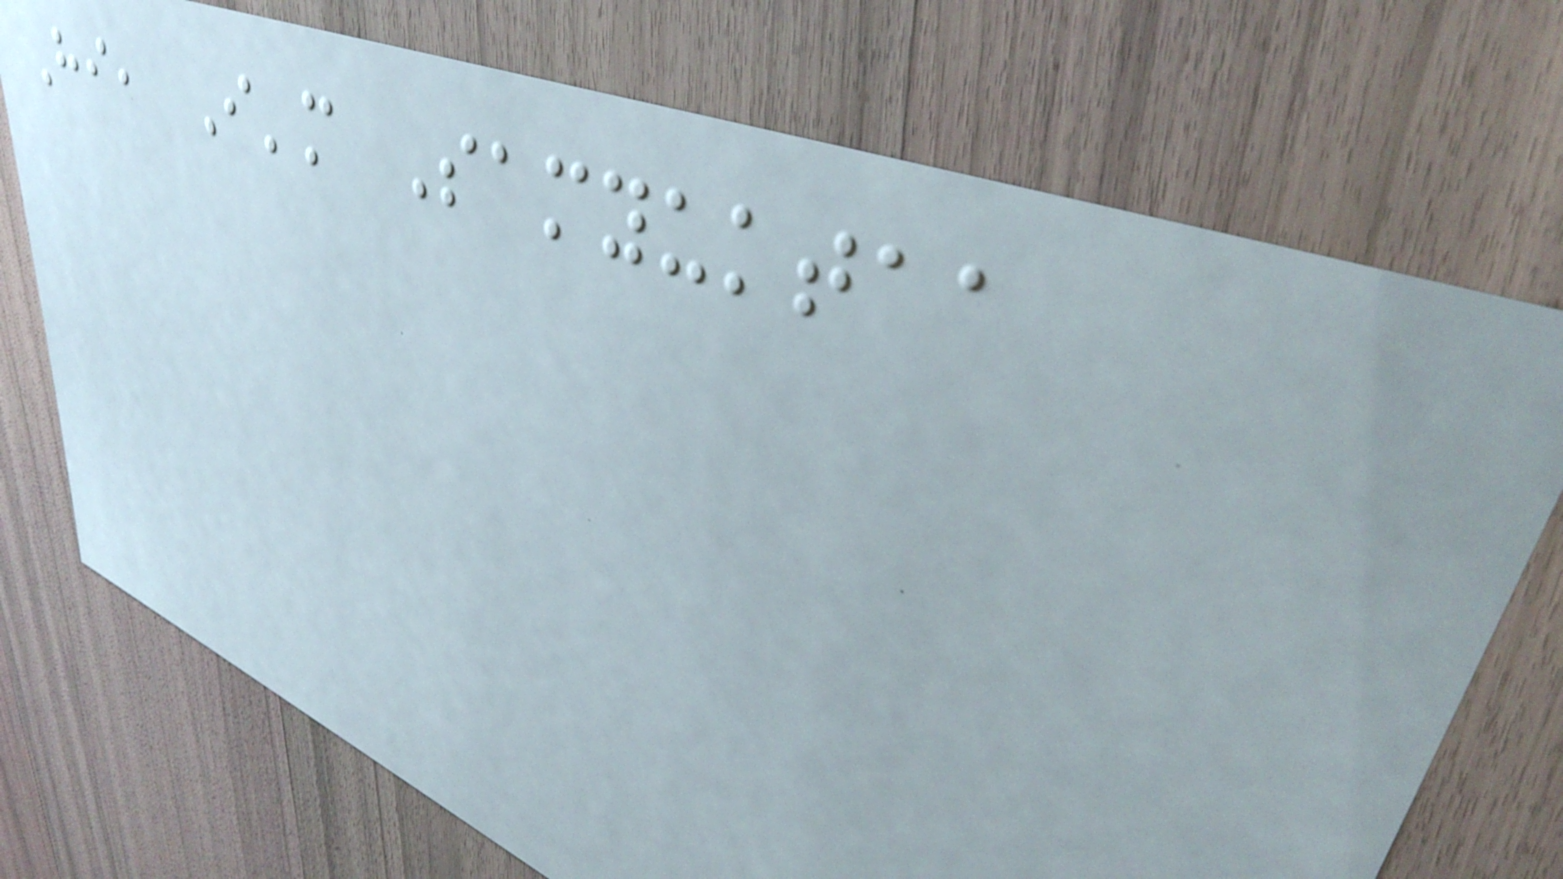Hi, I'm Samyuktaa
